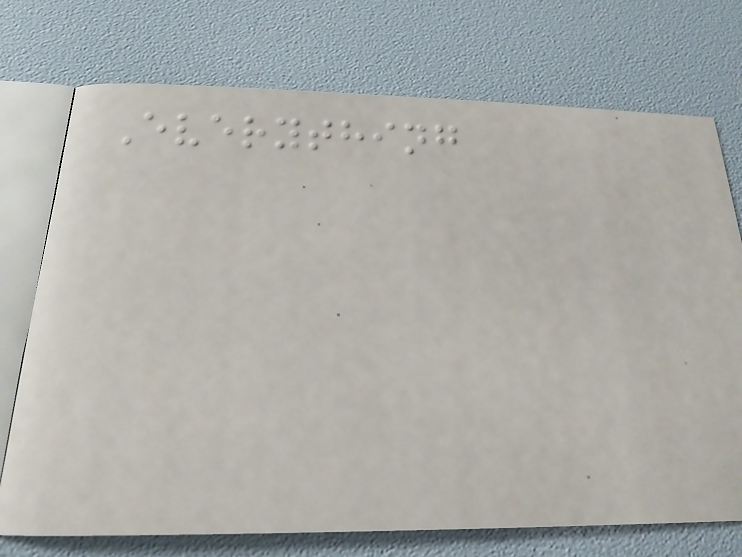Everything
